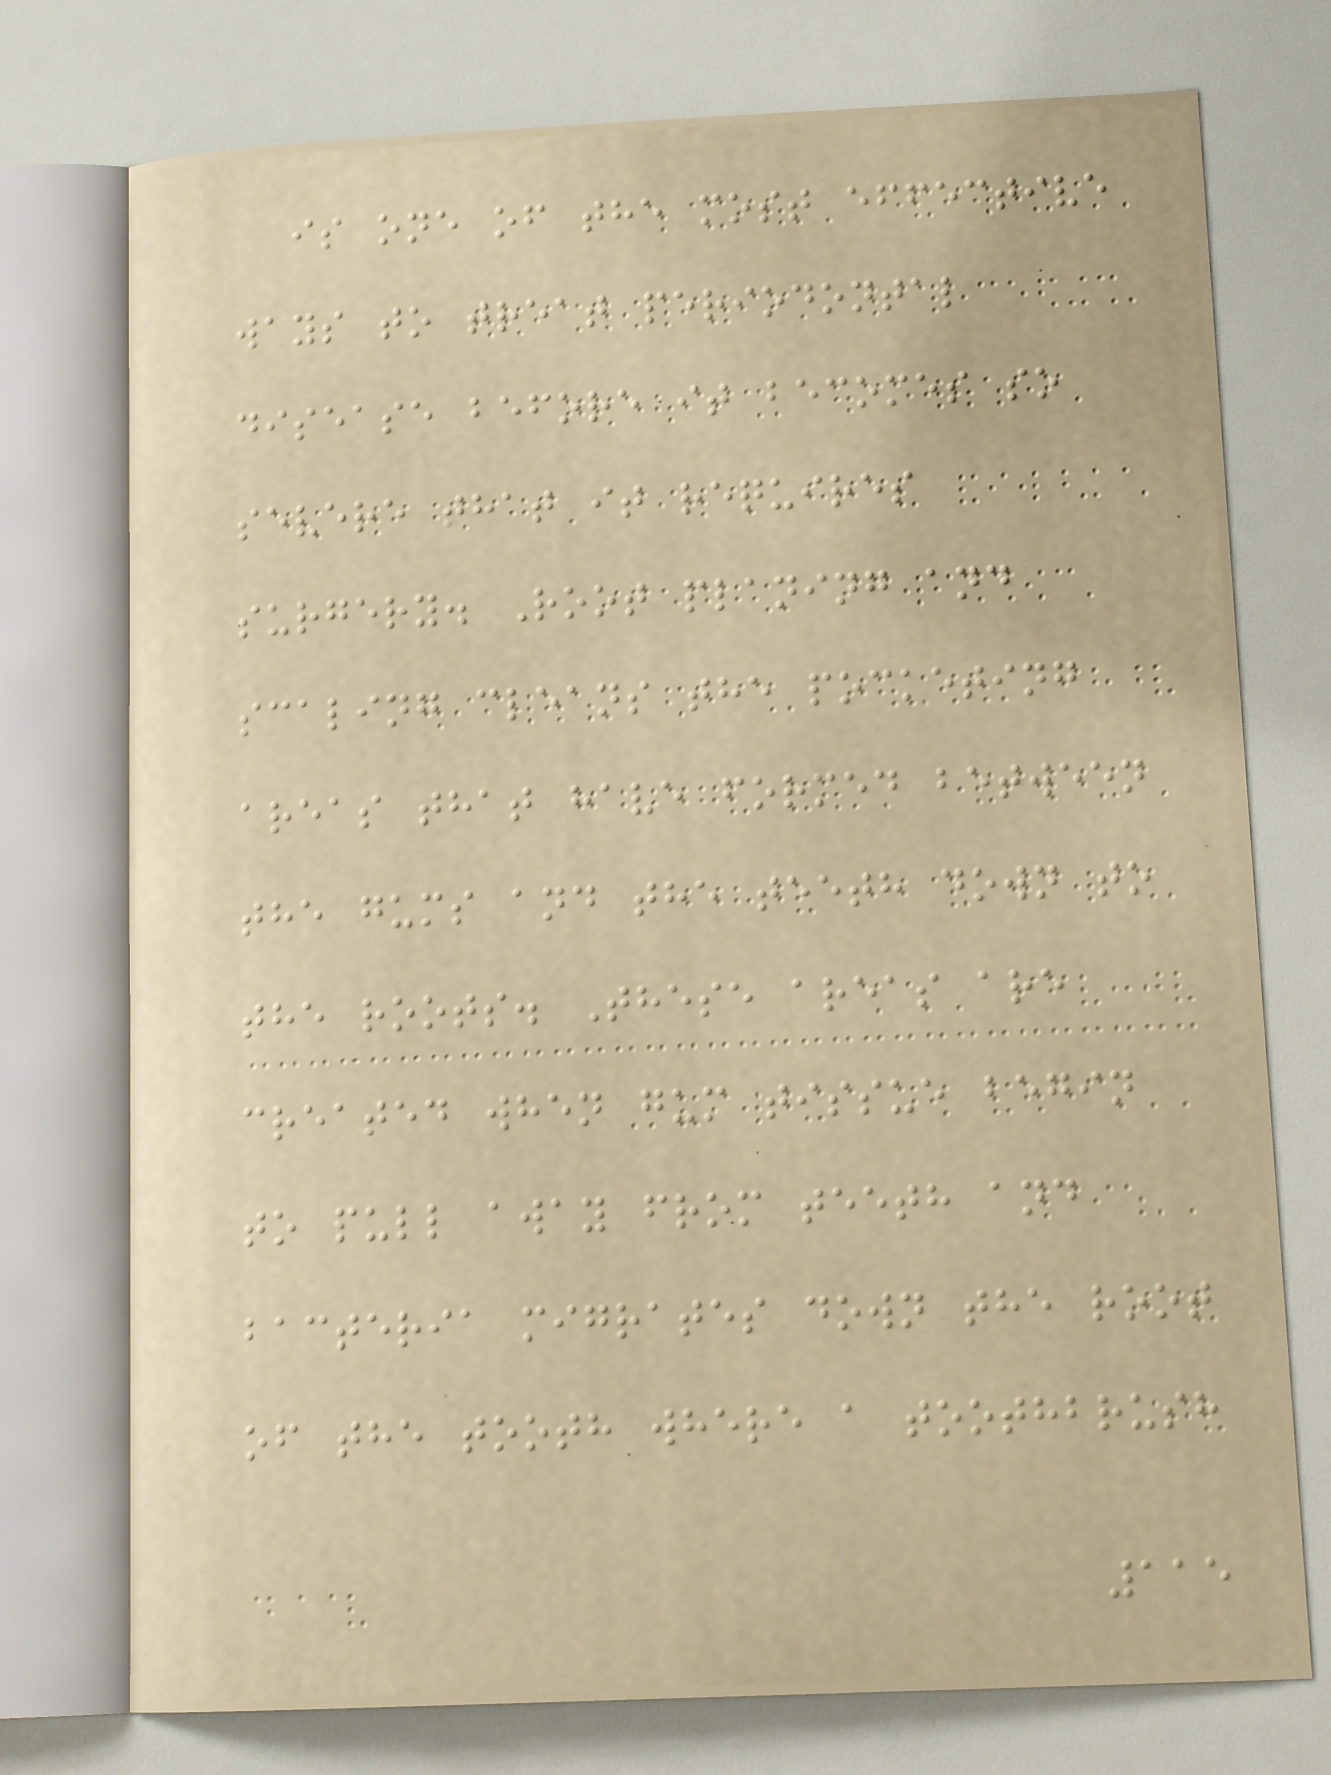is one of the most effective
ways to treat periodontal
disease before it becomes so
severe that it requires
surgery. Root planing and
scaling cleans the pocketing
areas that have formed between
the gums and the teeth down to
the roots. These areas are
created when gum tissue begin
to pull away from teeth and
bacteria migrates down the root
of the tooth where a toothbrush
115
